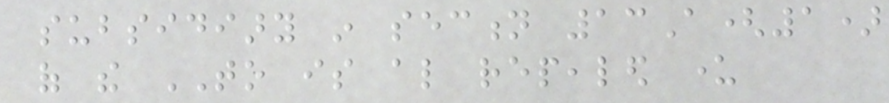subsidiary in section 13A(1)
of the TO is also repealed under
